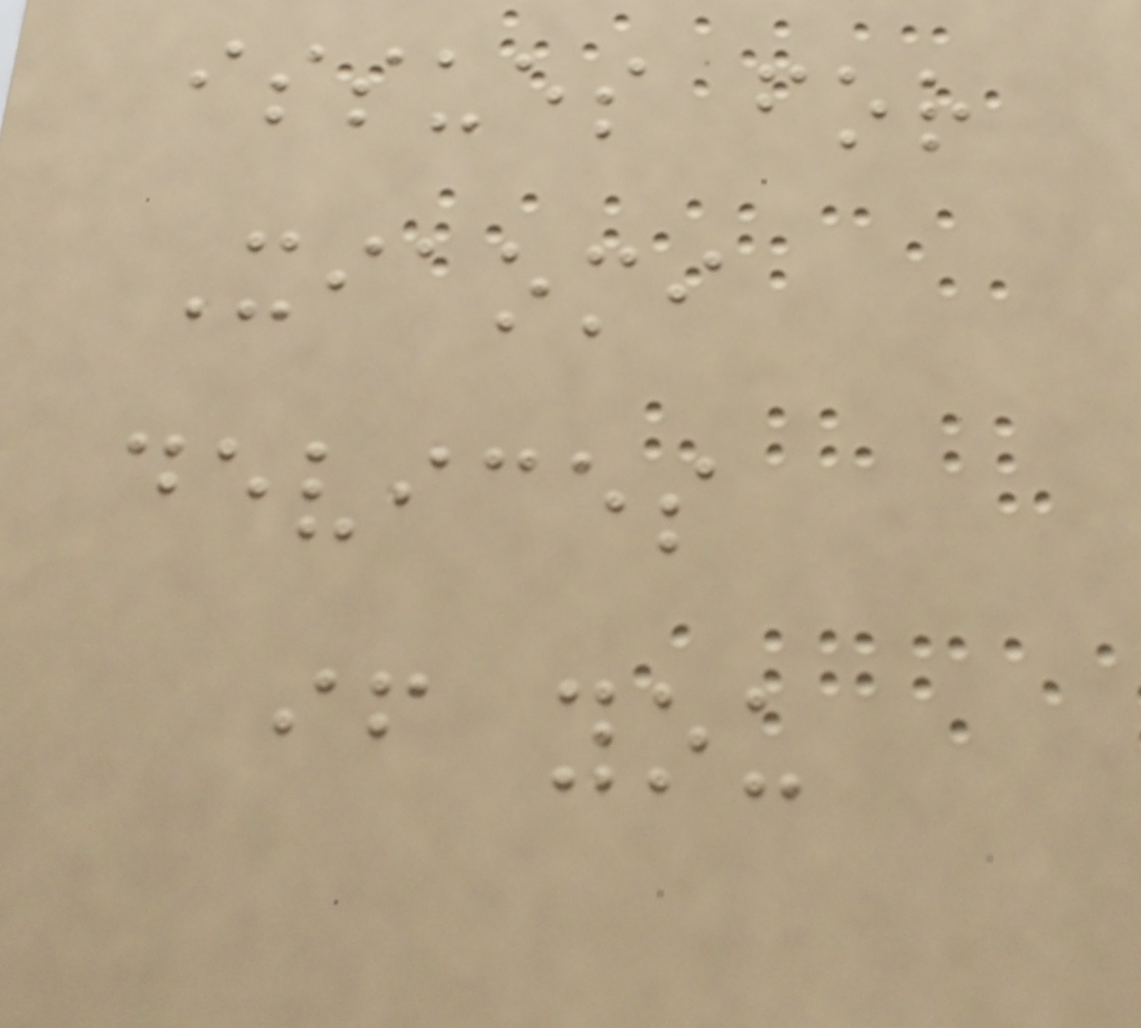issues for
Xiaomi
devices
if you
